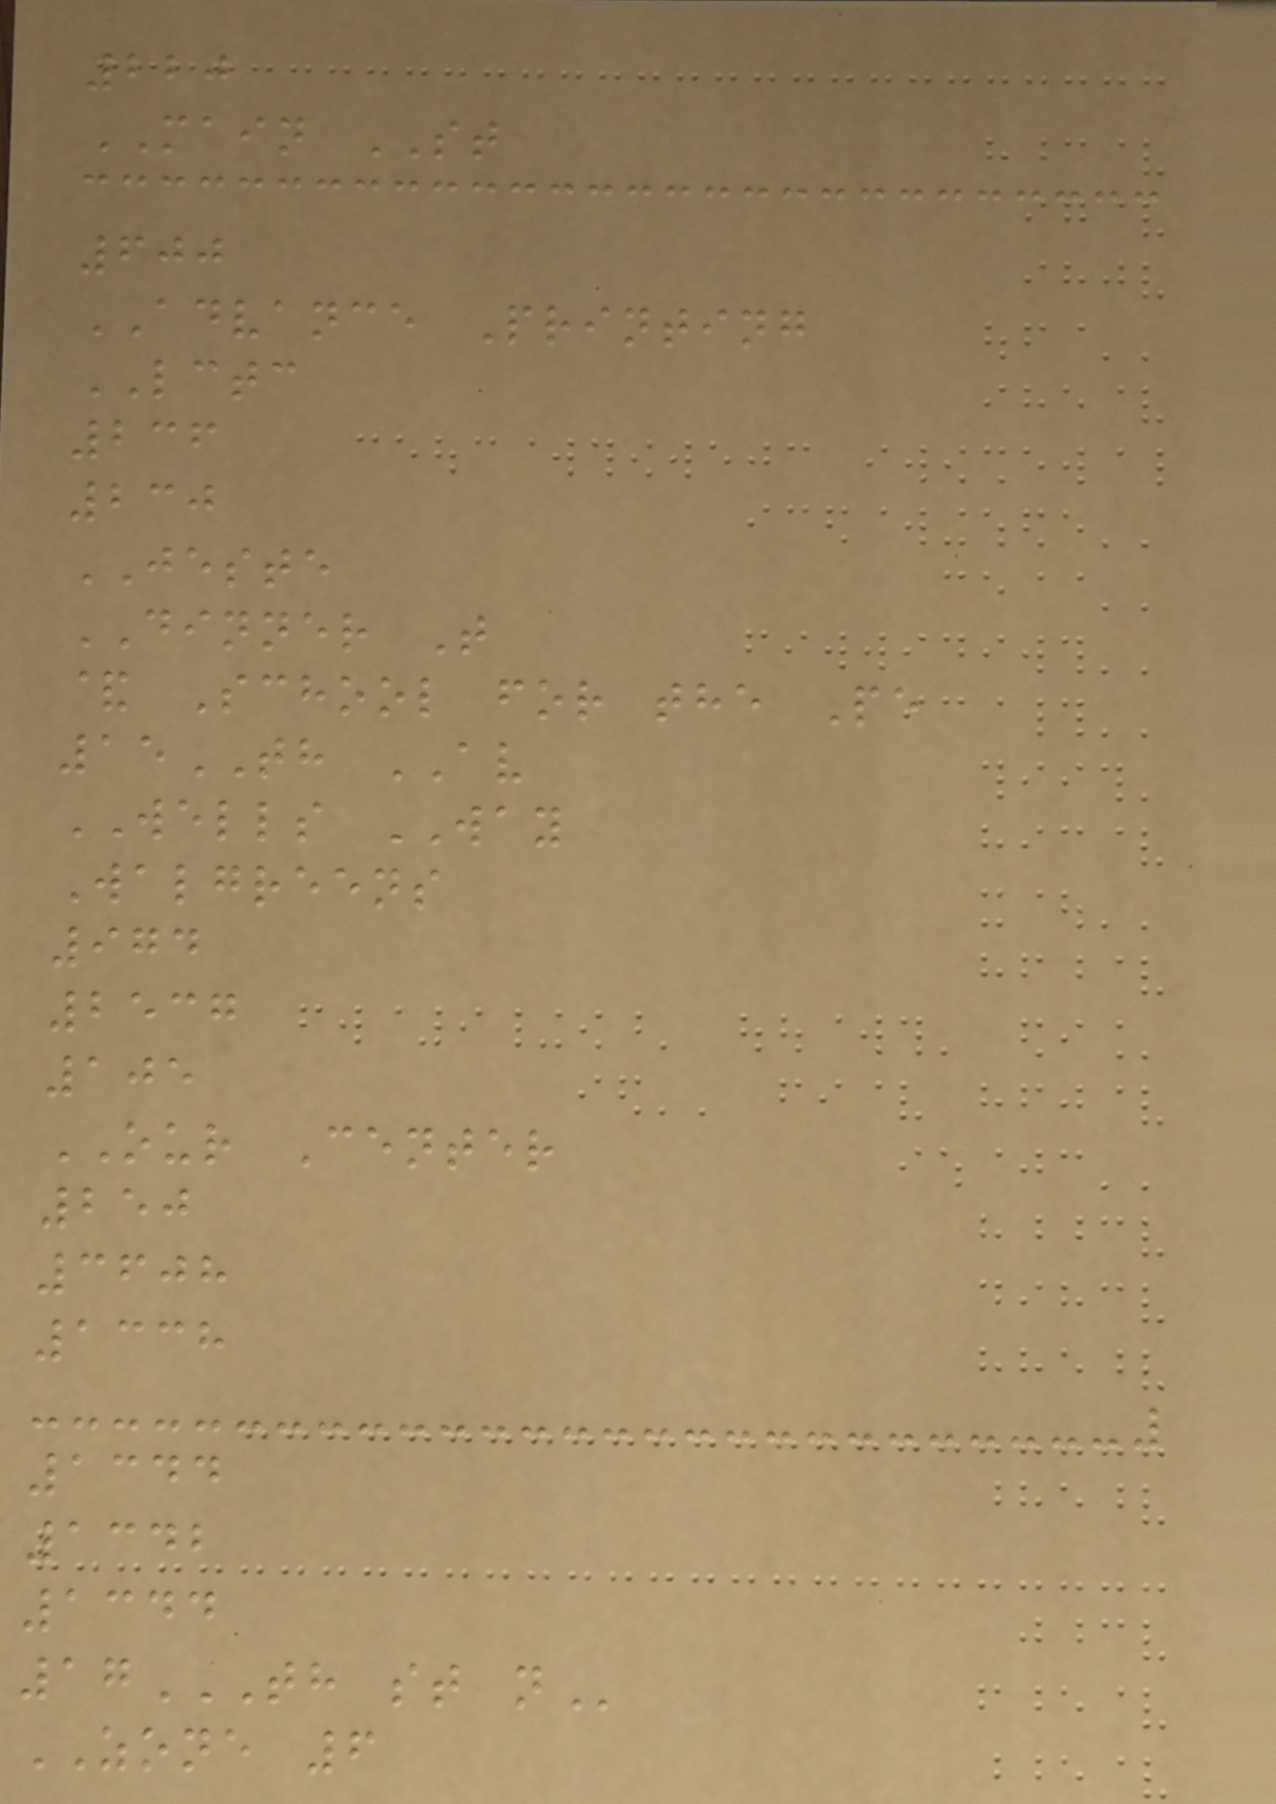220
MAIN ST
600
ADVANCE Printing
LCTC
236
230
JESTE
DINNER T
& School for the Pe
15TH AV
WELLS WAY
Walgreens
974
2537
105
OUR Center
250
3608
1338
1344
1342
1344
17TH ST N
ZONE 6
